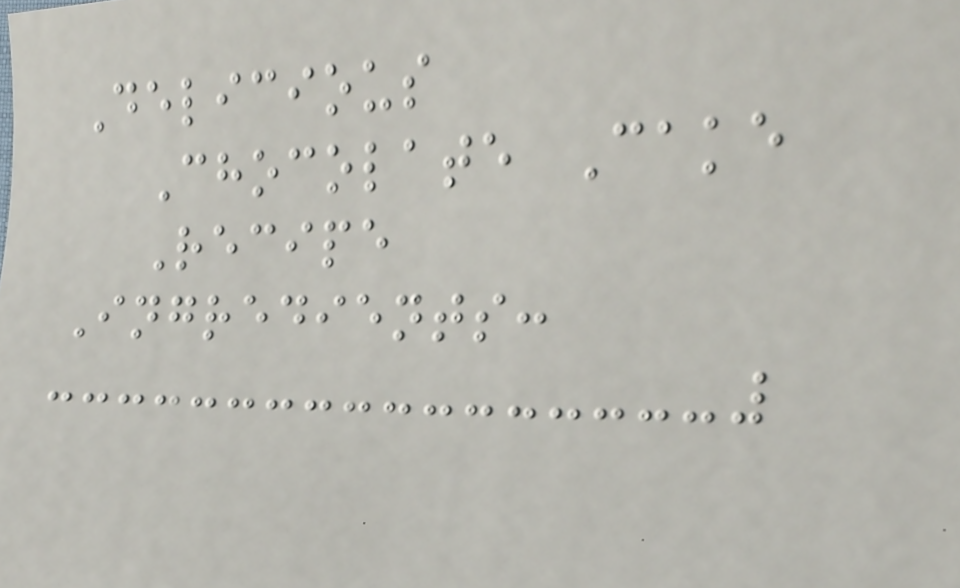Delicious
Chocolate Cake
Recipe
Ingredients:
